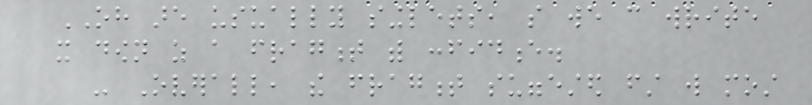OH are usually singlets, so we can write
it down as a fragment with confidence.
- Overall, the fragment suggested first will most
